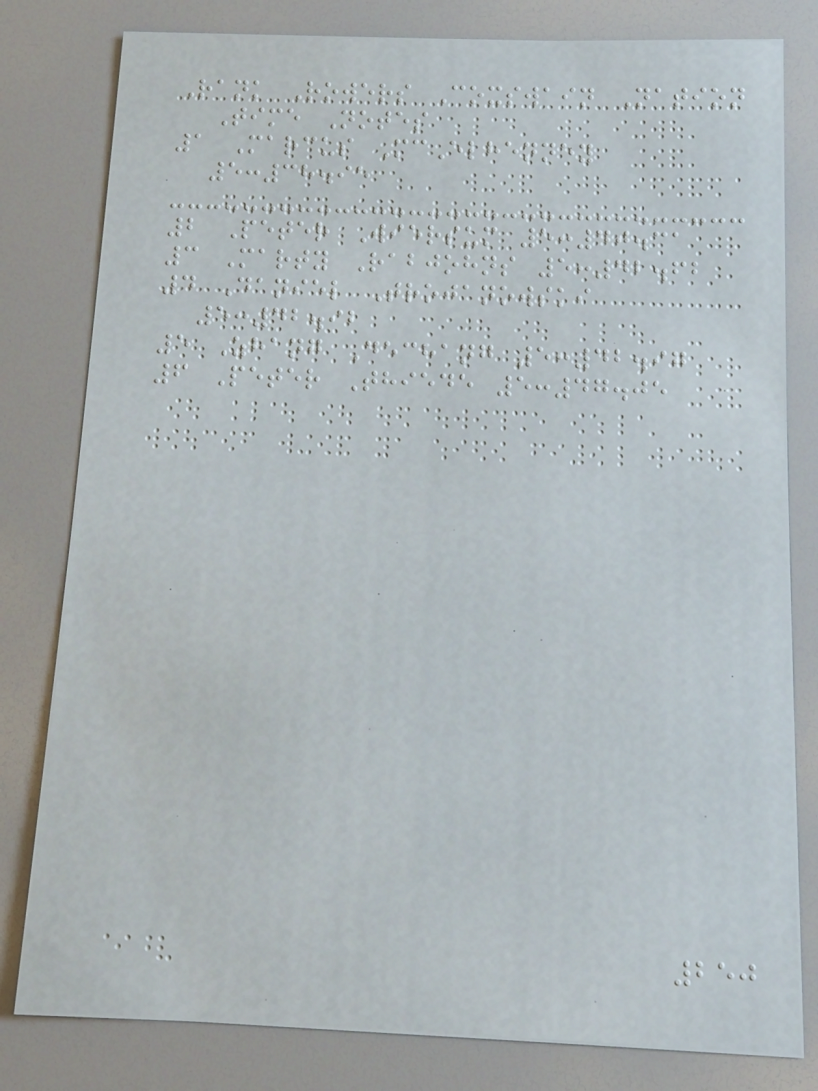Rank Rowers Coxswain Nation
Time Notes
1 Marcus McElhenney
5:38.95
2 Peter Wiersum 5:40.31
3 Marty Rabjohns 5:42.62
4 Daniel Trojanowski
5:42.92
5 Zhang Dechang 5:42.97
6 Peter Thiede 5:47.05
250
